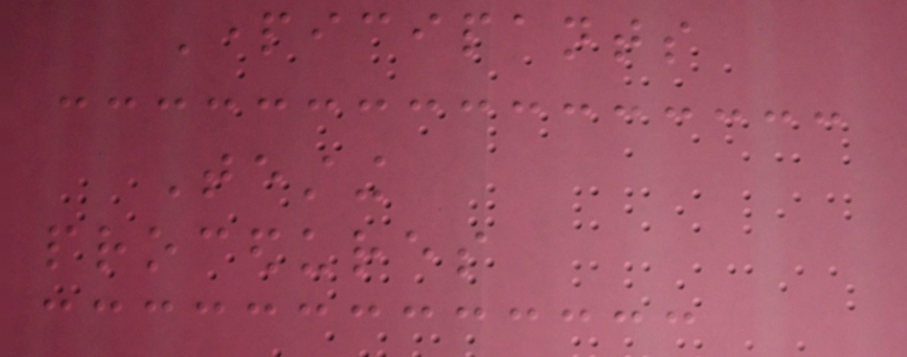Participants
Testing
procedures
